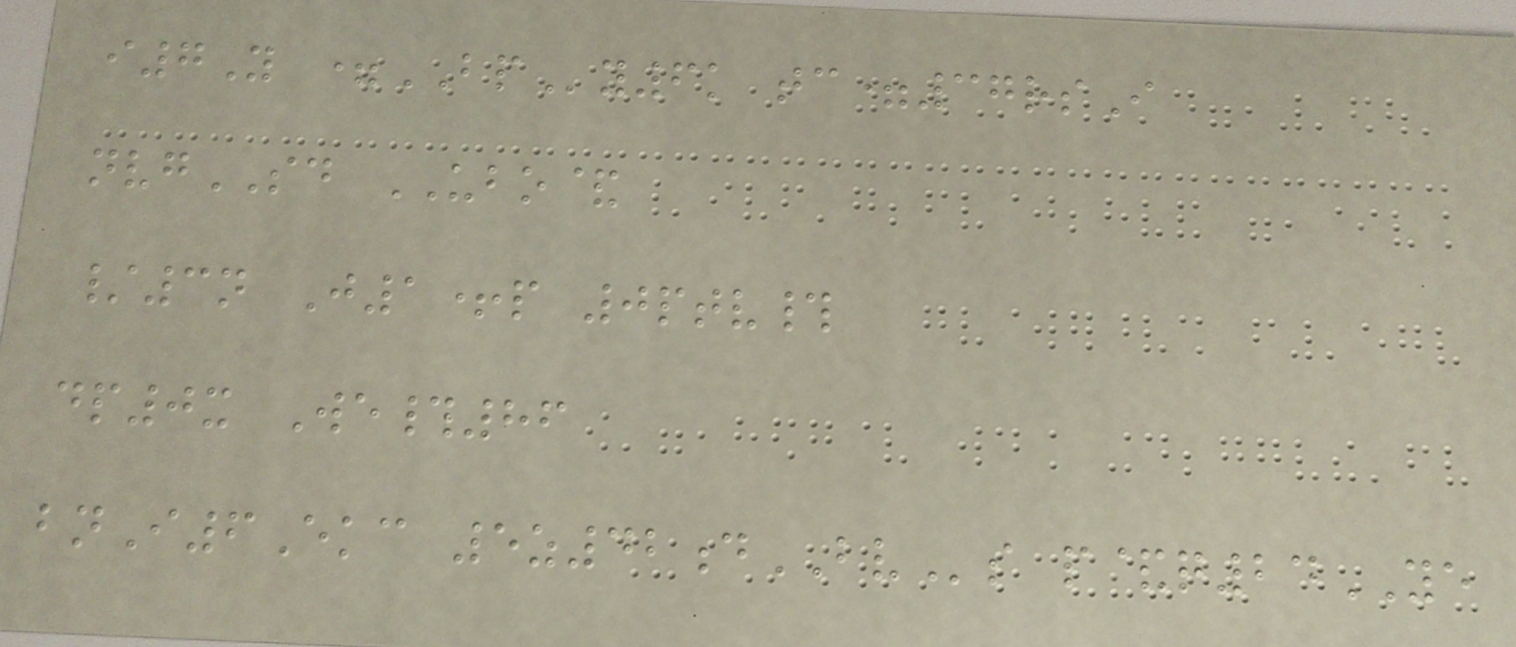i7Y =BPy6k tc=37rsI
nvgSD UBO&
/3n J1+p 0ptv#
dp0x We#86
bnI6Ekc 5z42dBVs p&q24YE
